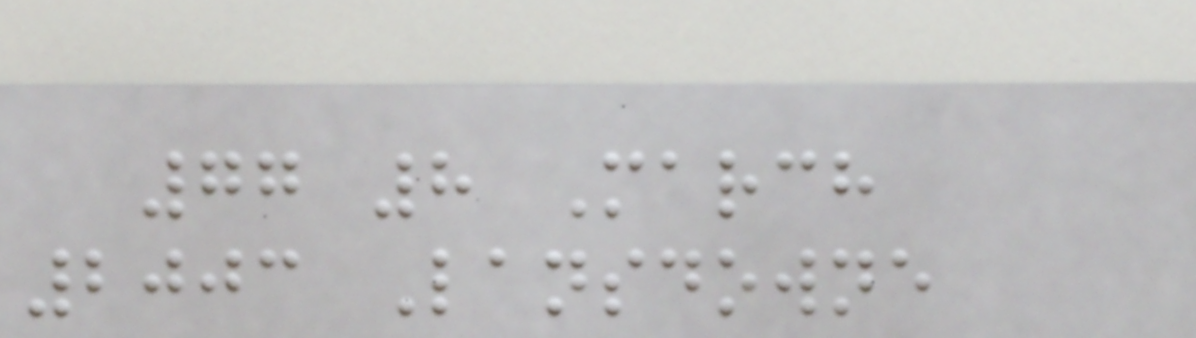77 8 March
2003 Lansdowne
